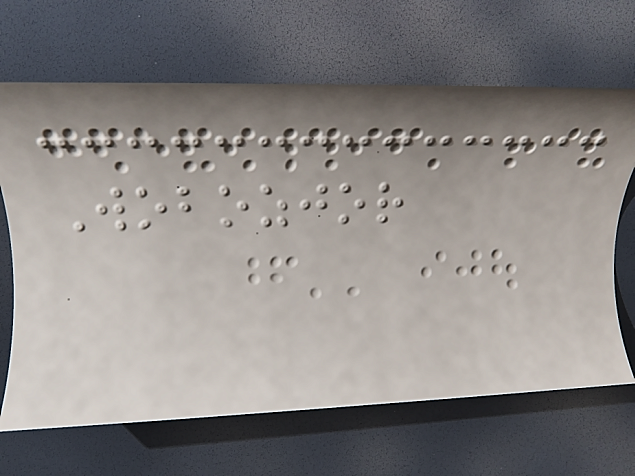Wobozjor
